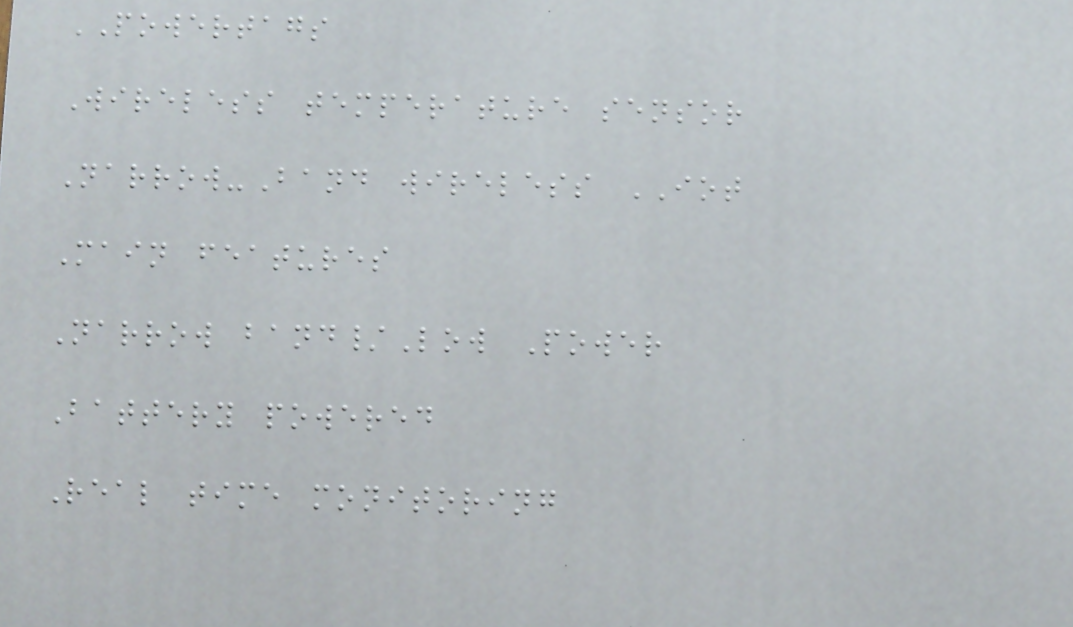POWERTAGS
Wireless temperature sensor
Narrow-Band wireless IOT
Main features
Narrow band/Low Power
Battery powered
Real time monitoring
